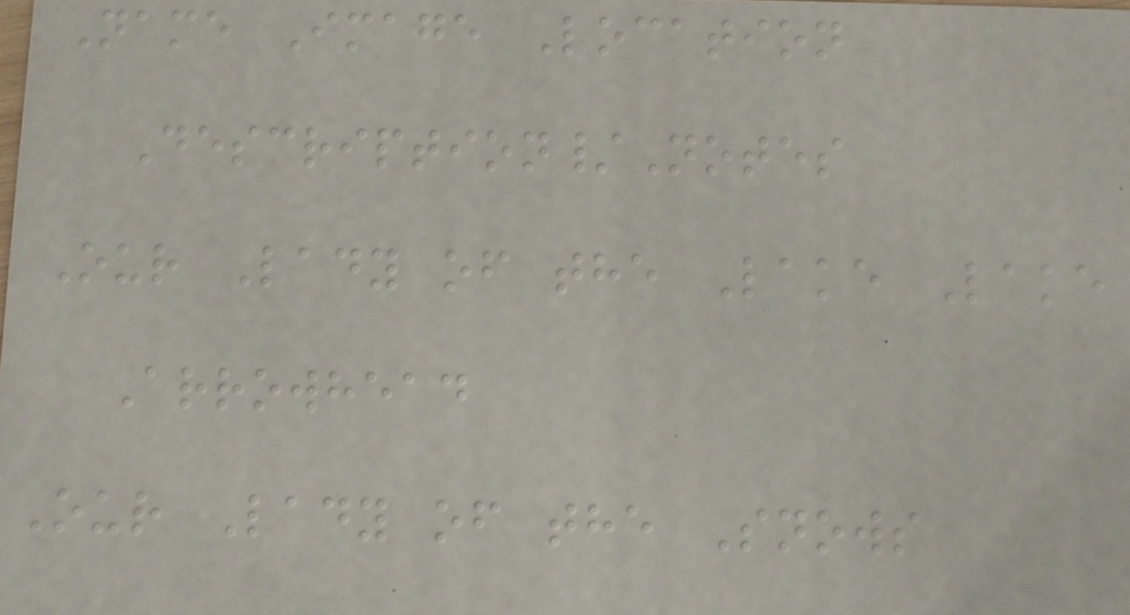Name Image Location
Description/Notes
Our Lady of the Lake Lake
Arrowhead
Our Lady of the Snows
